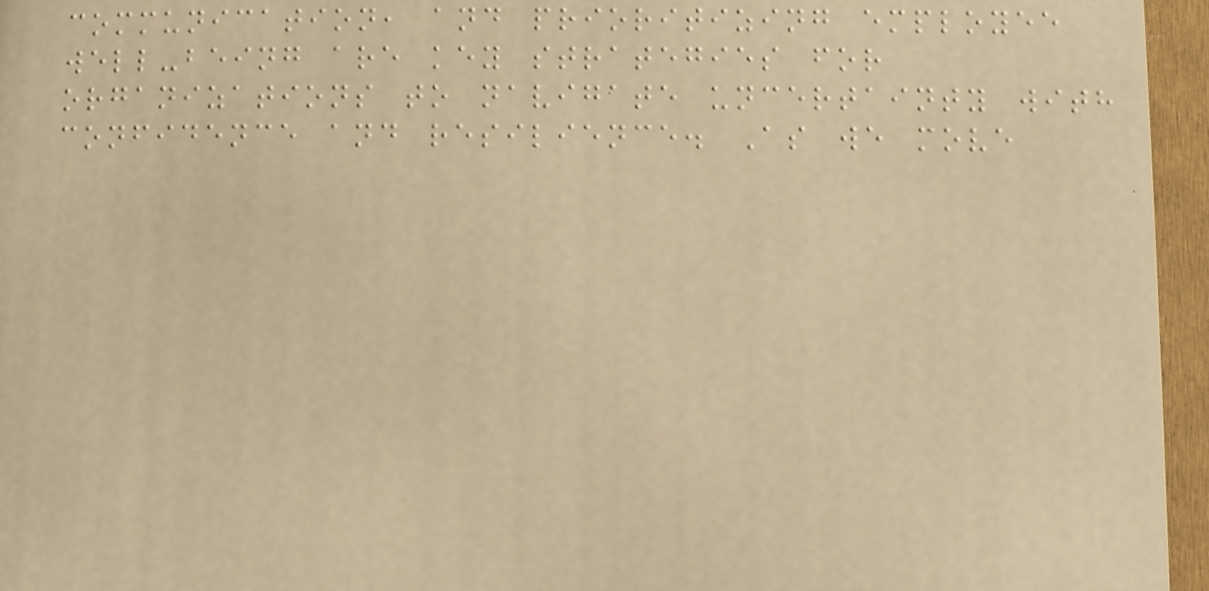communication, and prioritizing employee
well-being are key strategies for
organizations to navigate uncertainty with
confidence and resilience. As we move
